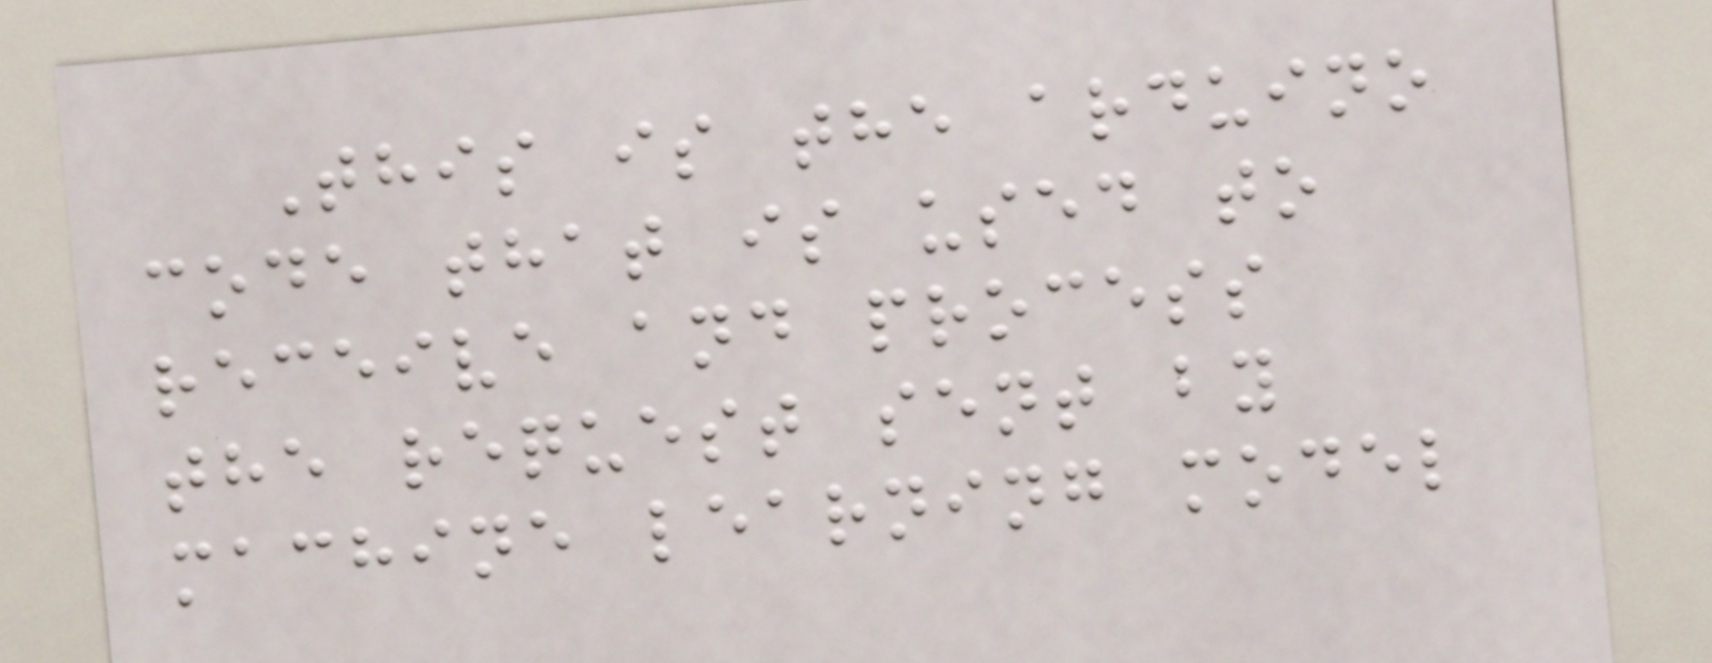This is the arduino
code that is used to
receive and process
the request sent by
machine learning model
